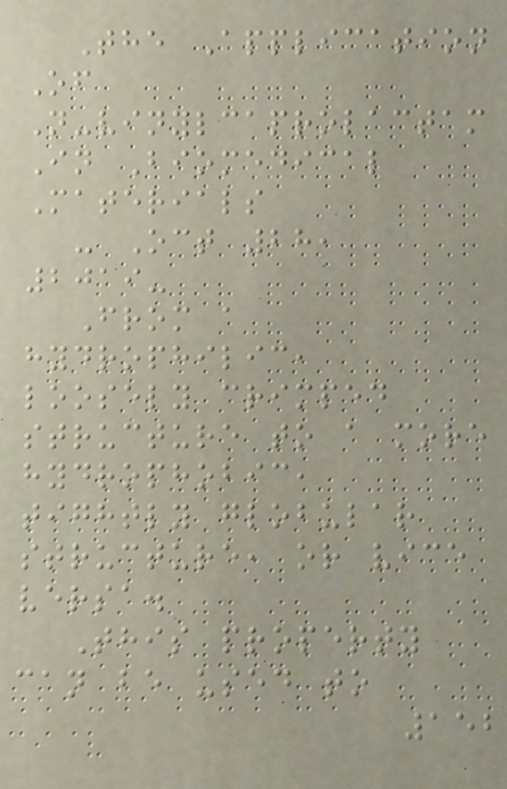The Application
Of
N-vinylcaprolactam
In Biomedical
Materials
- Oct 28,
2019-
From a
hydrophilic,
loosely crimped
structure to a more
hydrophobic,
tightly globular
structure, or vice
versa.
This property
can be used to
152
